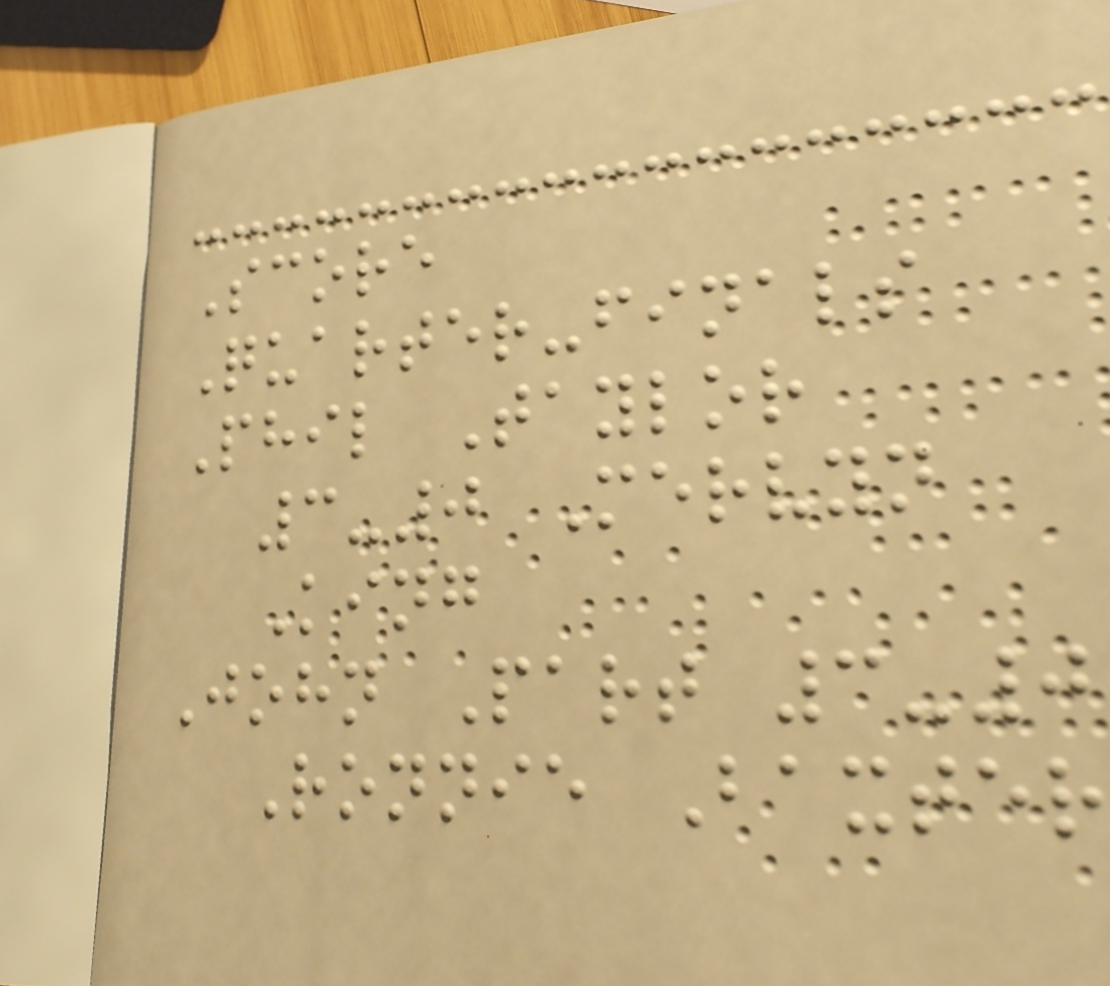Score
Quarter-finals
Phil Taylor
3-0 Mervyn
King
John Part 3-0
Ronnie Baxter
